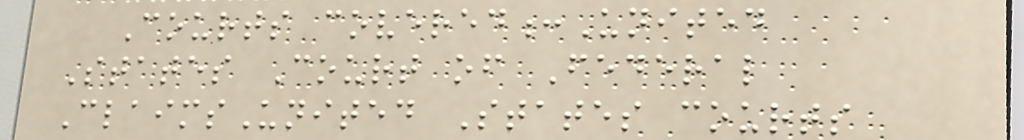Courts covered:United
States Court of Federal
ClaimsUnited States courts
